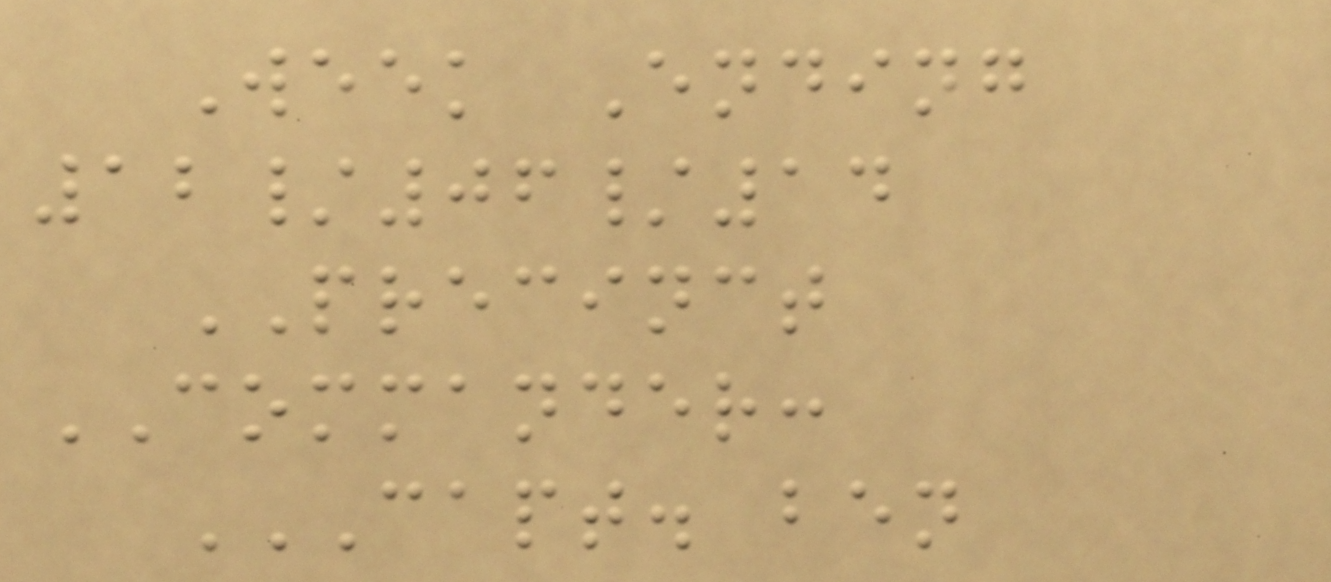Week Ending
12/06/14
PRECINCT
COMMANDER:
CAPT. BEN
